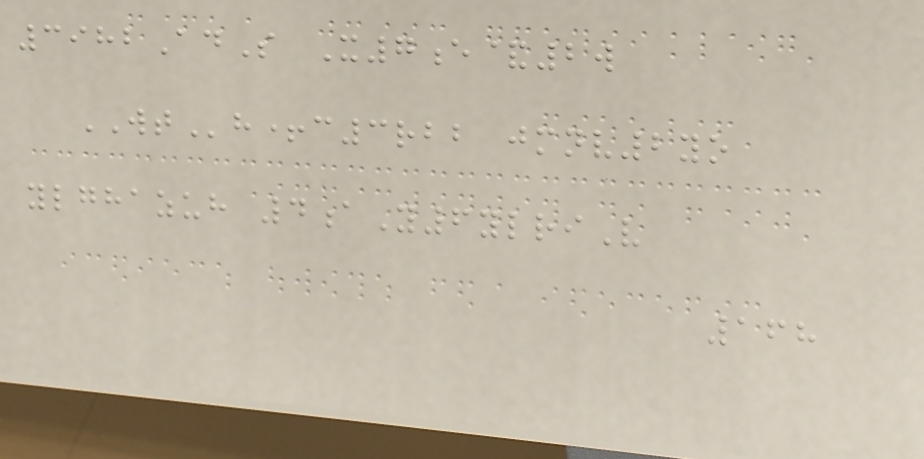3982AdS X7e&2w
WTh+c3rbb jmnv2yo
ylghazuh 4aY6ylriV
168
